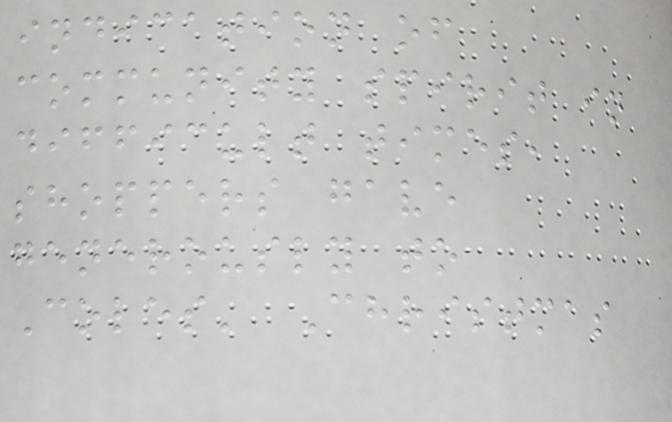indication of
community spirit in
difficult times,
shoppers gave
generously to
Coles' Christmas
